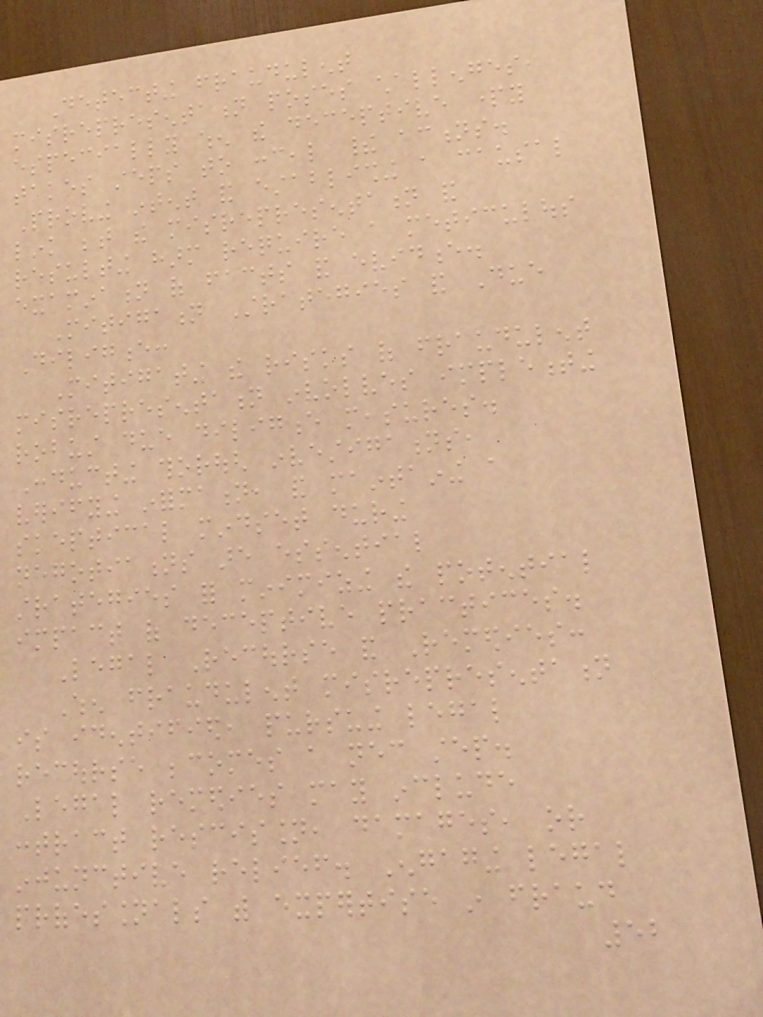Detecting fraudulent
misrepresentation poses challenges,
especially when the deceptive party
takes steps to conceal their actions.
Proving intent and establishing a causal
link between the misrepresentation and
resulting harm require a meticulous
examination of facts and evidence.
Mitigation Strategies and Due
Diligence:
Mitigating the risks of fraudulent
misrepresentation involves implementing
robust due diligence measures.
Conducting thorough investigations,
verifying information, and maintaining a
skeptical mindset during
negotiations are essential
strategies for minimizing the potential
impact of deceptive practices.
Legal Recourse and Remedies:
When fraudulent misrepresentation
is identified, pursuing legal
recourse becomes a necessary step.
Legal remedies may include
contract rescission, damages, or
injunctive relief. Engaging legal
professionals with expertise in fraud
52
